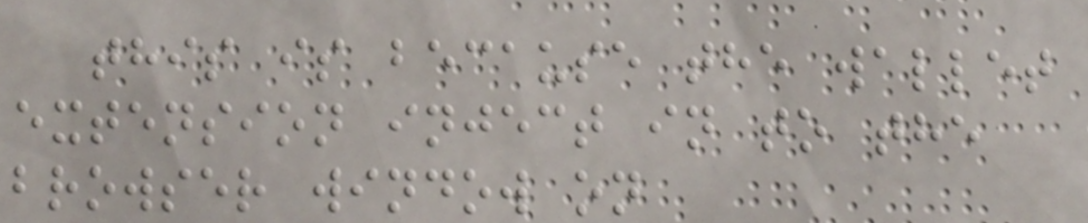this is because the wallet
extension inject in to the
browser window on
